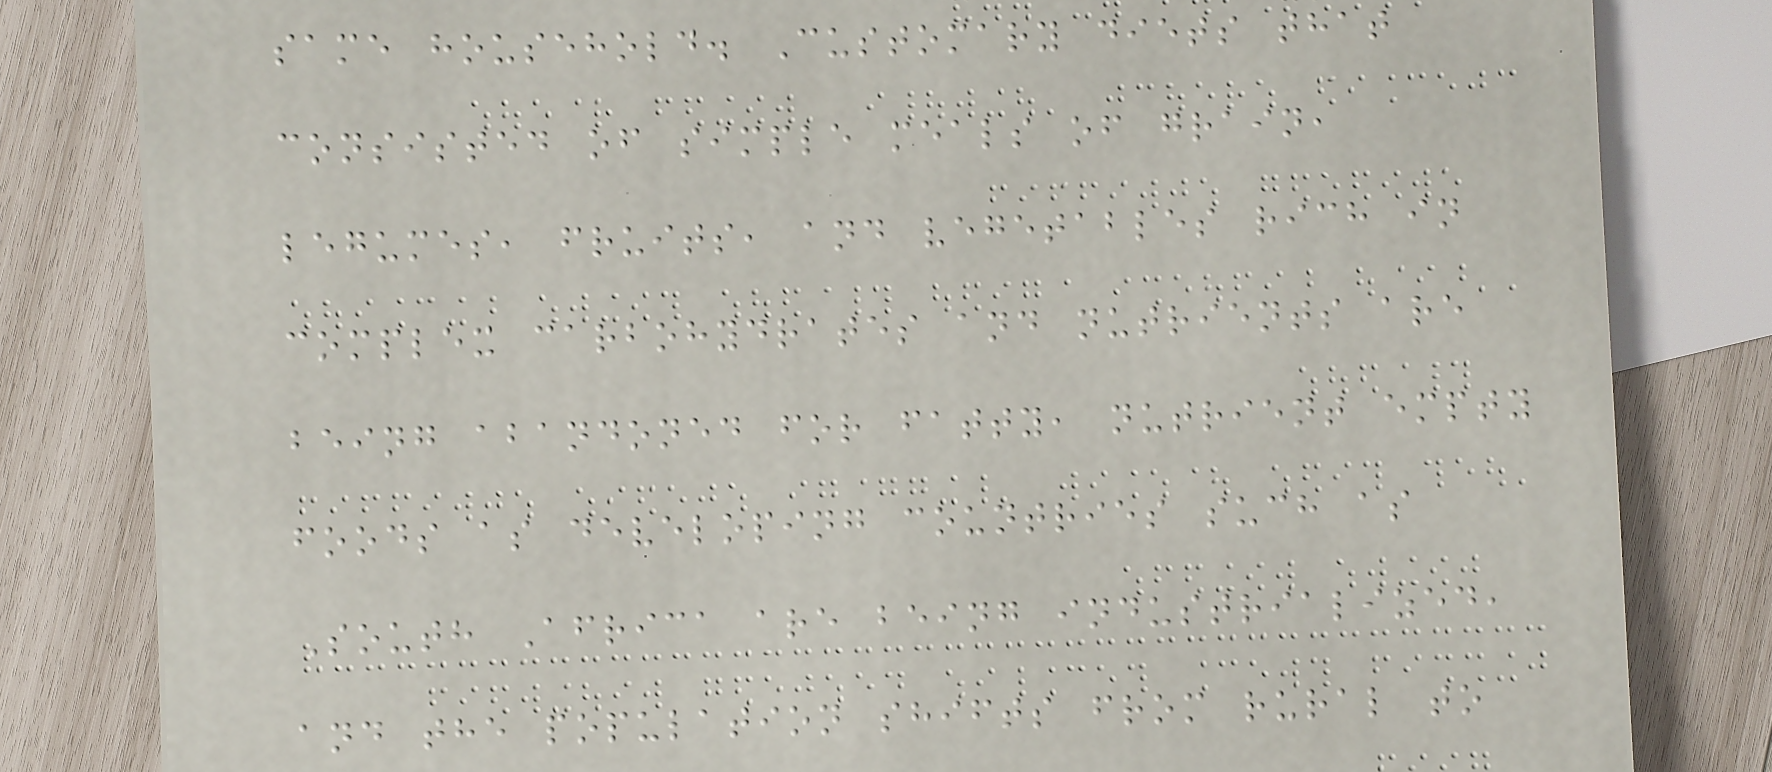same household. Customary diets that
consisted of simple meals of grain,
legumes, fruits, and vegetables rich in
complex carbohydrates and nutrients are
being abandoned for fatty, nutrient empty
foods as developing countries such as
South Africa are being industrialized,
and the population shifts from rural to
